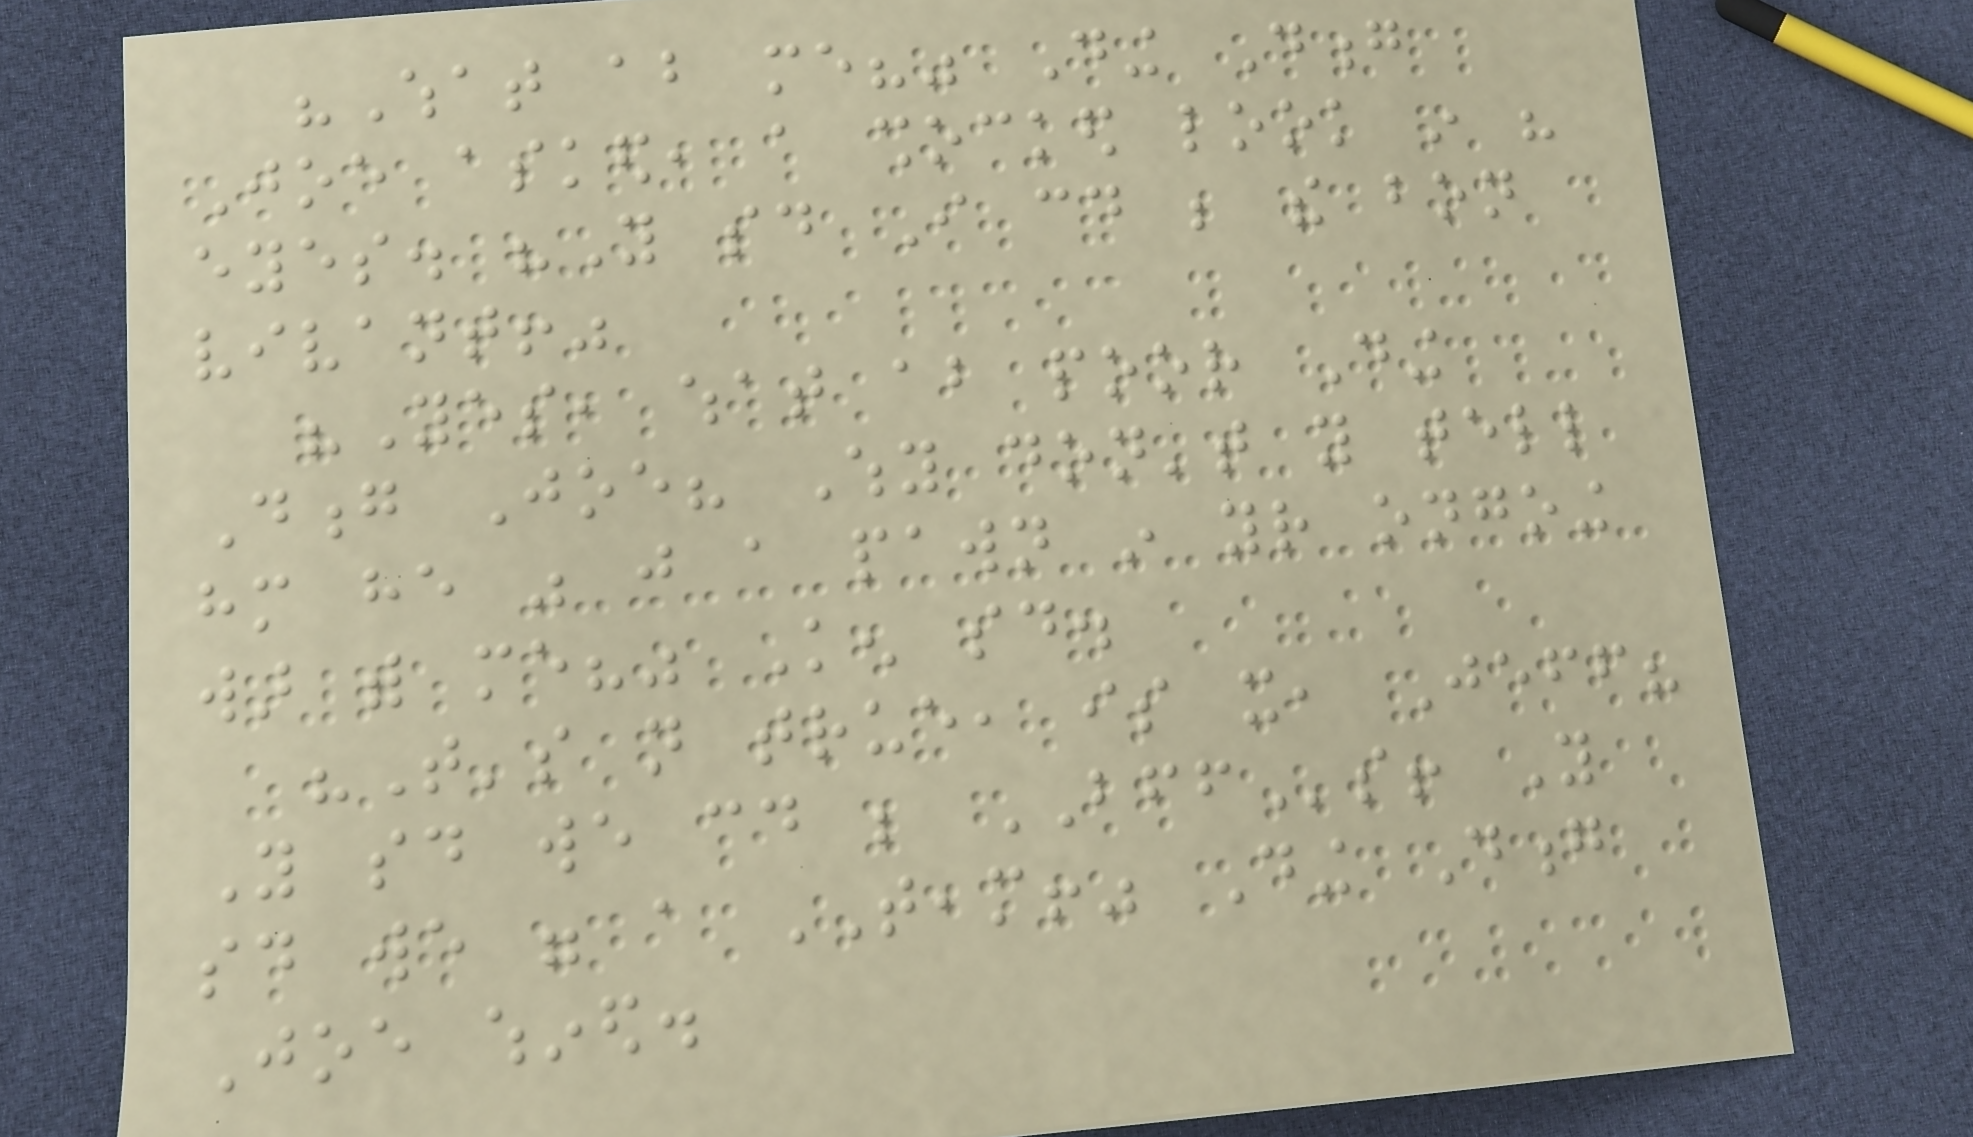"What about me?" Ding Dong
Joe asked, a shocked look in his
eyes. "You said I could be the bon
vivant!"
"Yes, what about poor Ding
Dong Joe? Why don't you tell
him he was just a pawn in your ongoing
war with me?" Ken said.
"That's not true, is it, Jeff?
You said we could be BFFs! You
said we were a TEAM!" Ding Dong
Joe whined.
